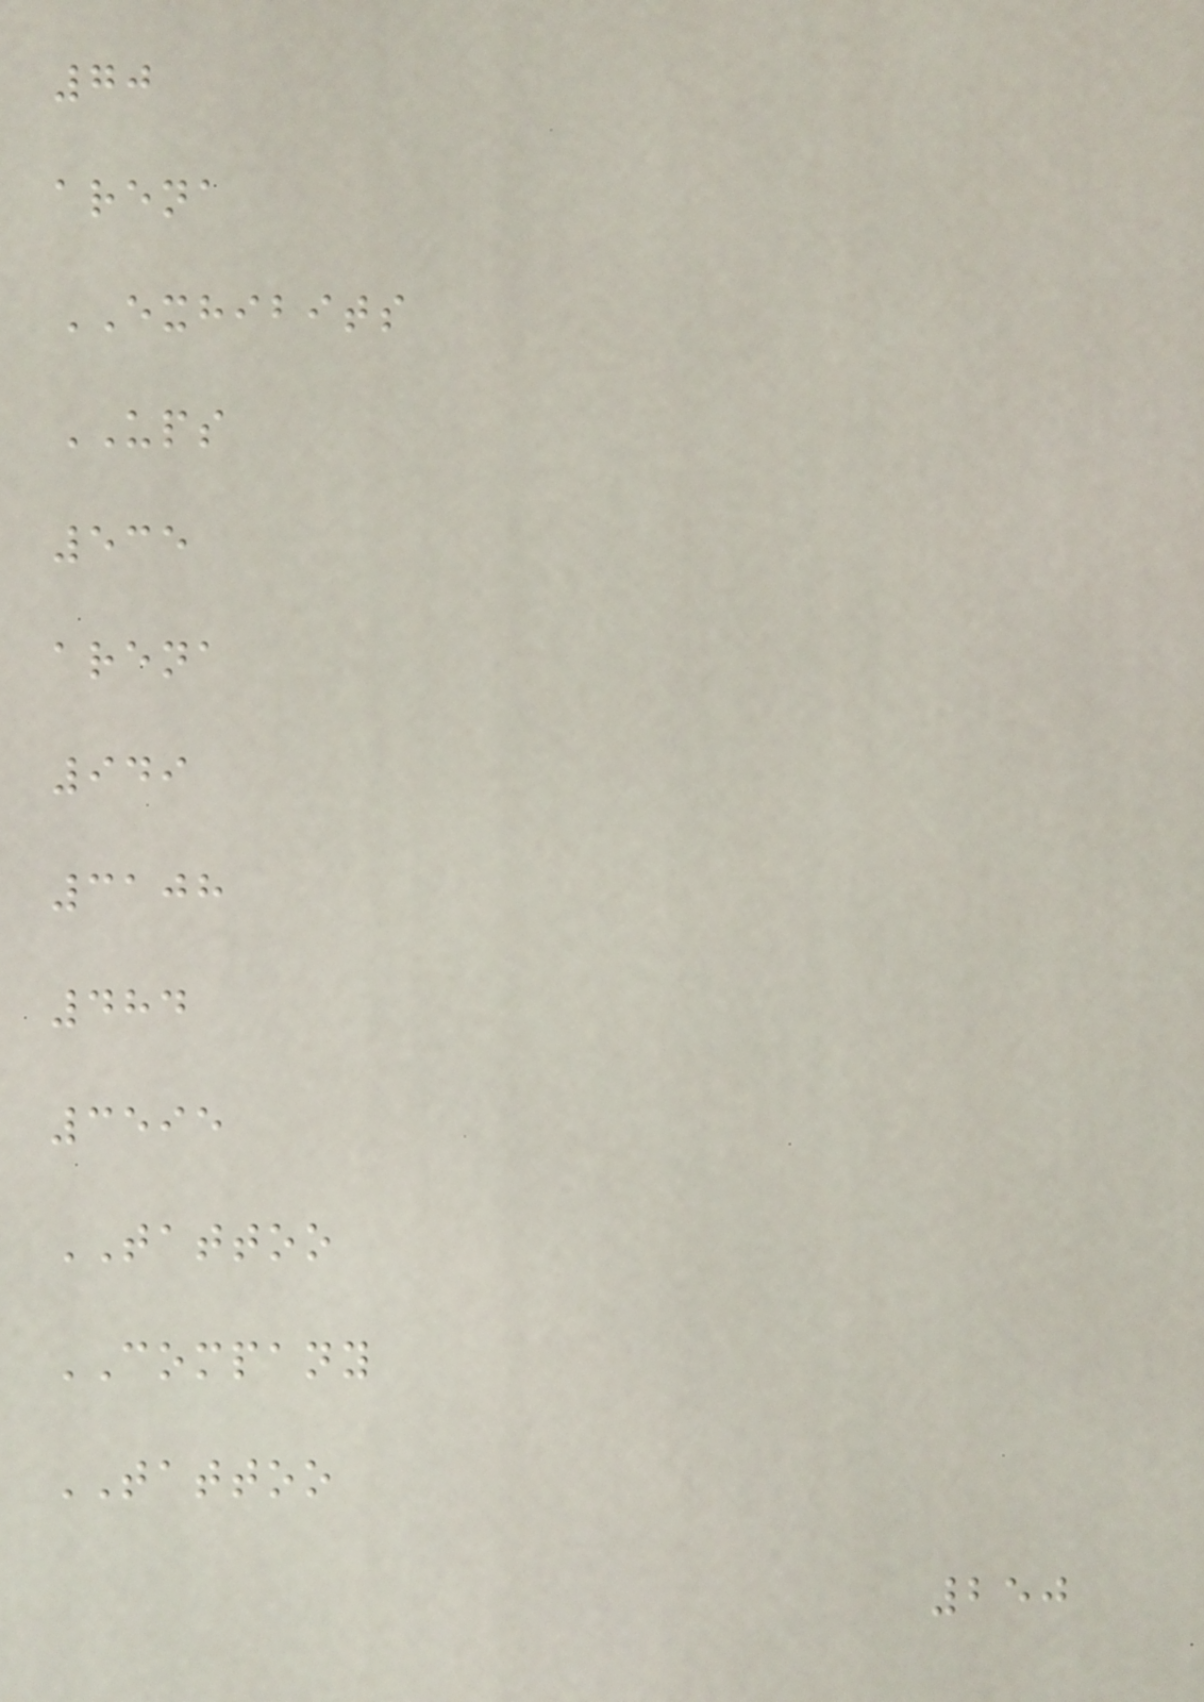70
arena
EXHIBITS
UPS
535
arena
949
3108
484
3595
TATTOO
COMPANY
TATTOO
250
